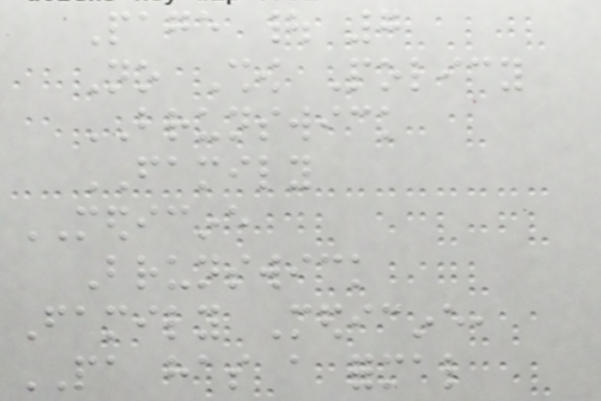Page | 7
No Show Policy
BRUNSWICK
FAMILY
MEDICINE
Brunswick
Family Medicine,
PA has a formal
